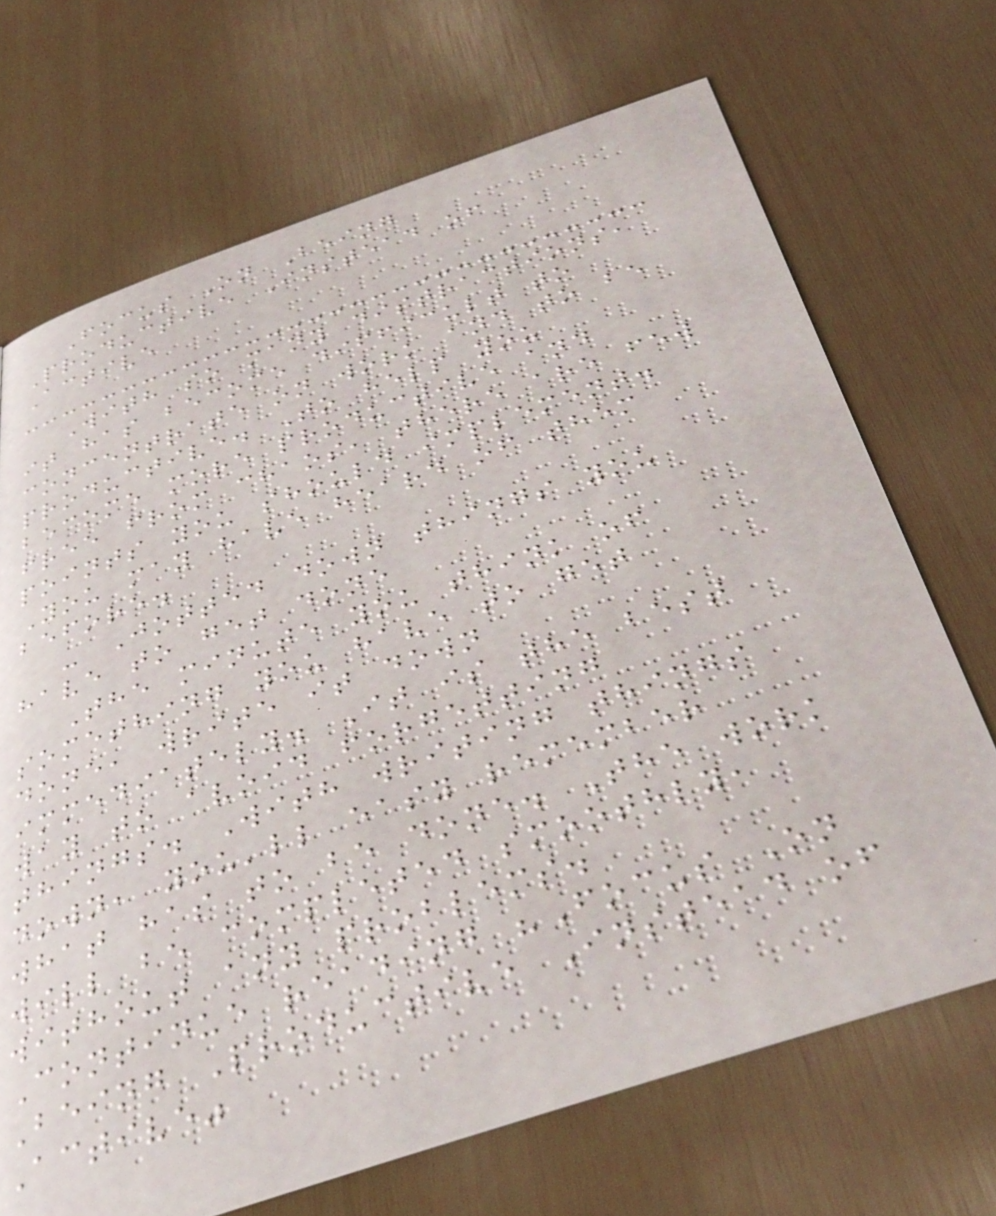Focus On Being
Productive Instead of
Active
With so many distractions,
it has become difficult to
concentrate on work and to be
productive. To help you
become more productive and
free from chaos, there are few
points you should implement.
You may have heard of them
before.
- Jotted down things you
have to get done
The minute you think of
something you have to get
done, write it down
immediately. It is the best
way to avoid forgetting
things. With writing things
down, you'll easy remember
what has to be done. The work
will be completed smoothly,
without any problems.
Continue reading "Focus On
Being Productive Instead of
Active"
